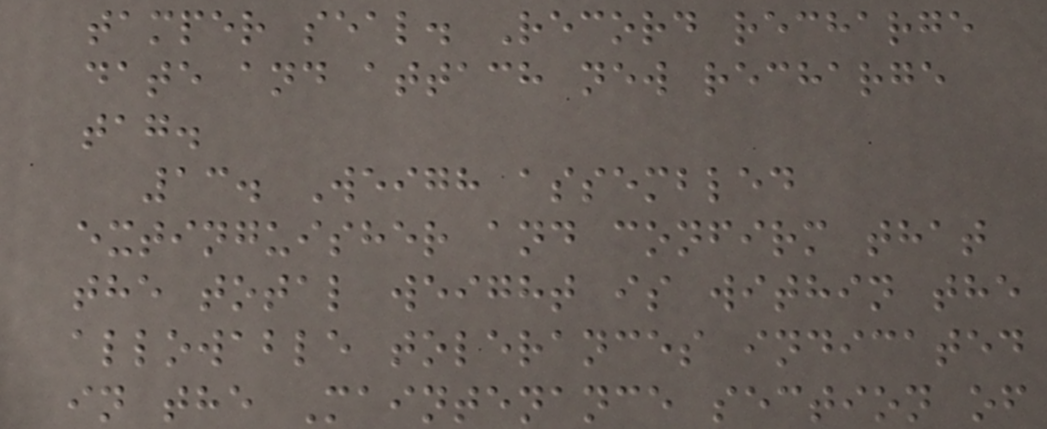tamper seal. Record recharge
date and attach new recharge
tag.
13. Weigh assembled
extinguisher and confirm that
the total weight is within the
allowable tolerances indicated
in the Maintenance section of
